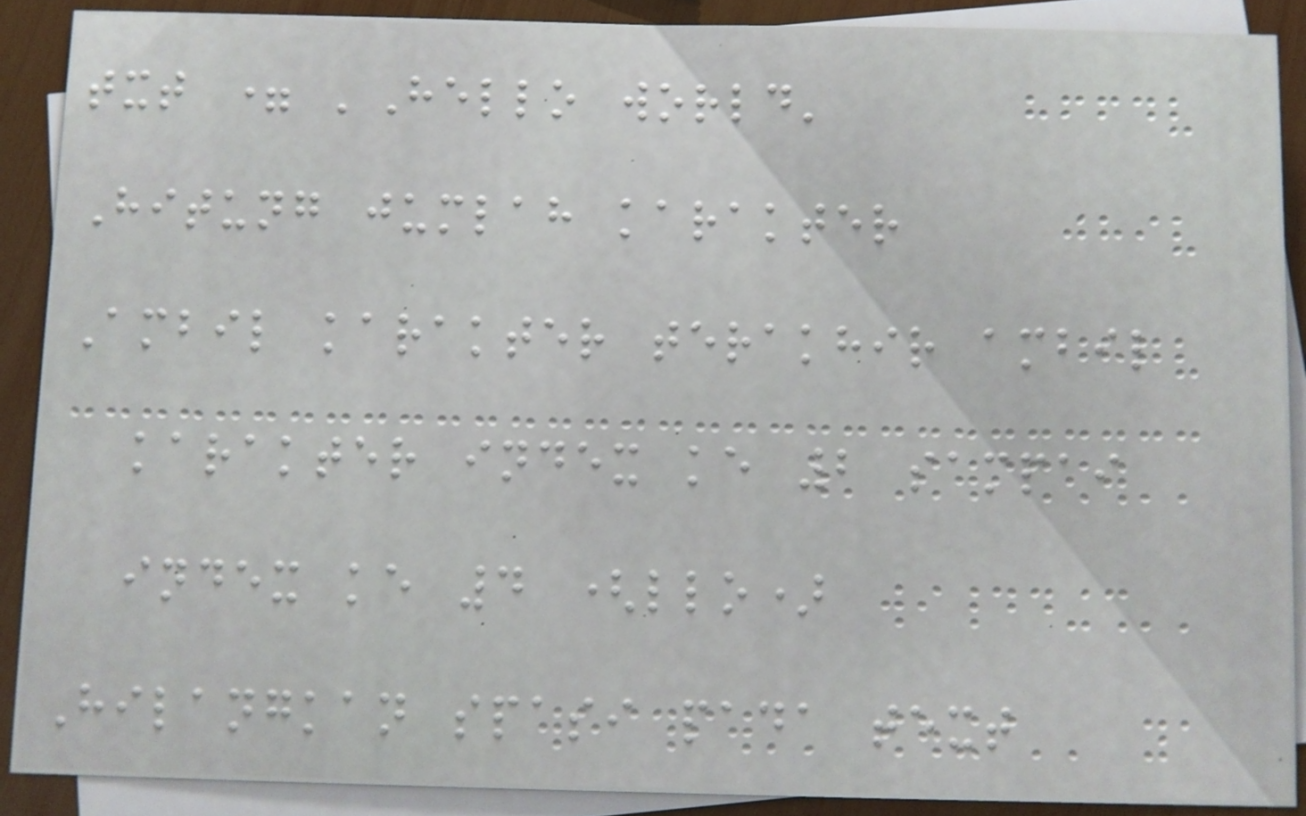txt = 'Hello world'
Hitung jumlah karakter
Ambil karakter terakhir ambil
karakter index ke 2 sampai
index ke 4 (llo)
Hilangkan spasi pada text
